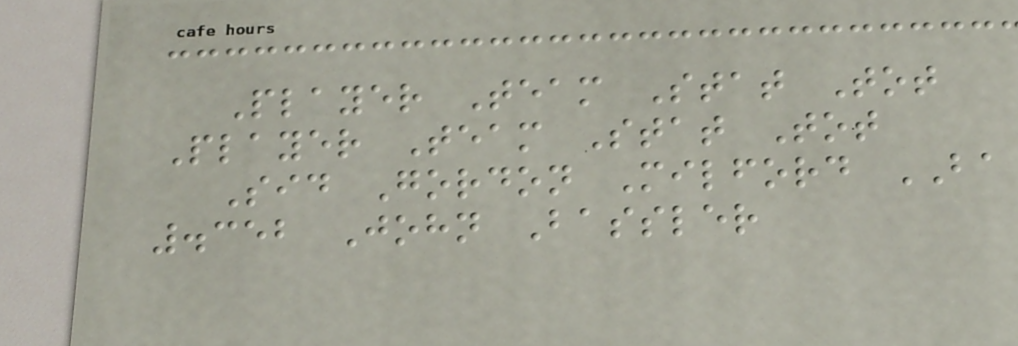Player Team Stat Tot
Player Team Stat Tot
Sid Gordon Milford BA
.352 John Bassler
